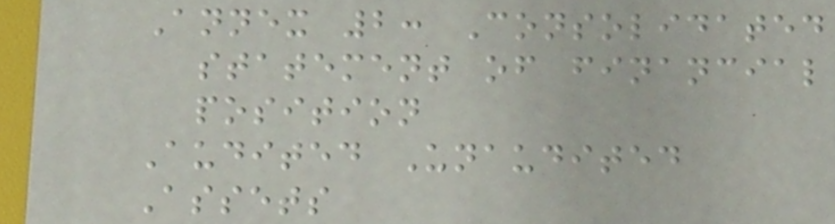Annex 2: Consolidated
statement of financial
position
Audited Unaudited
Assets
